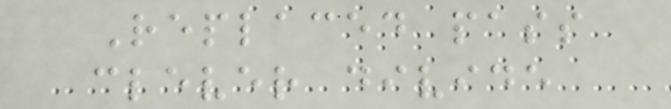Replaced pass
clever divide
